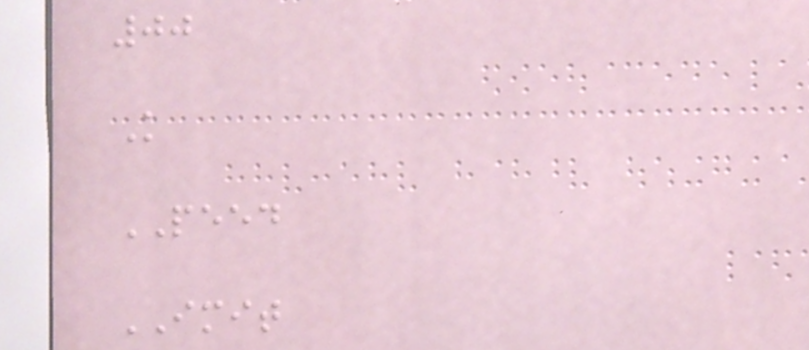00
K
PEED
IMIT
